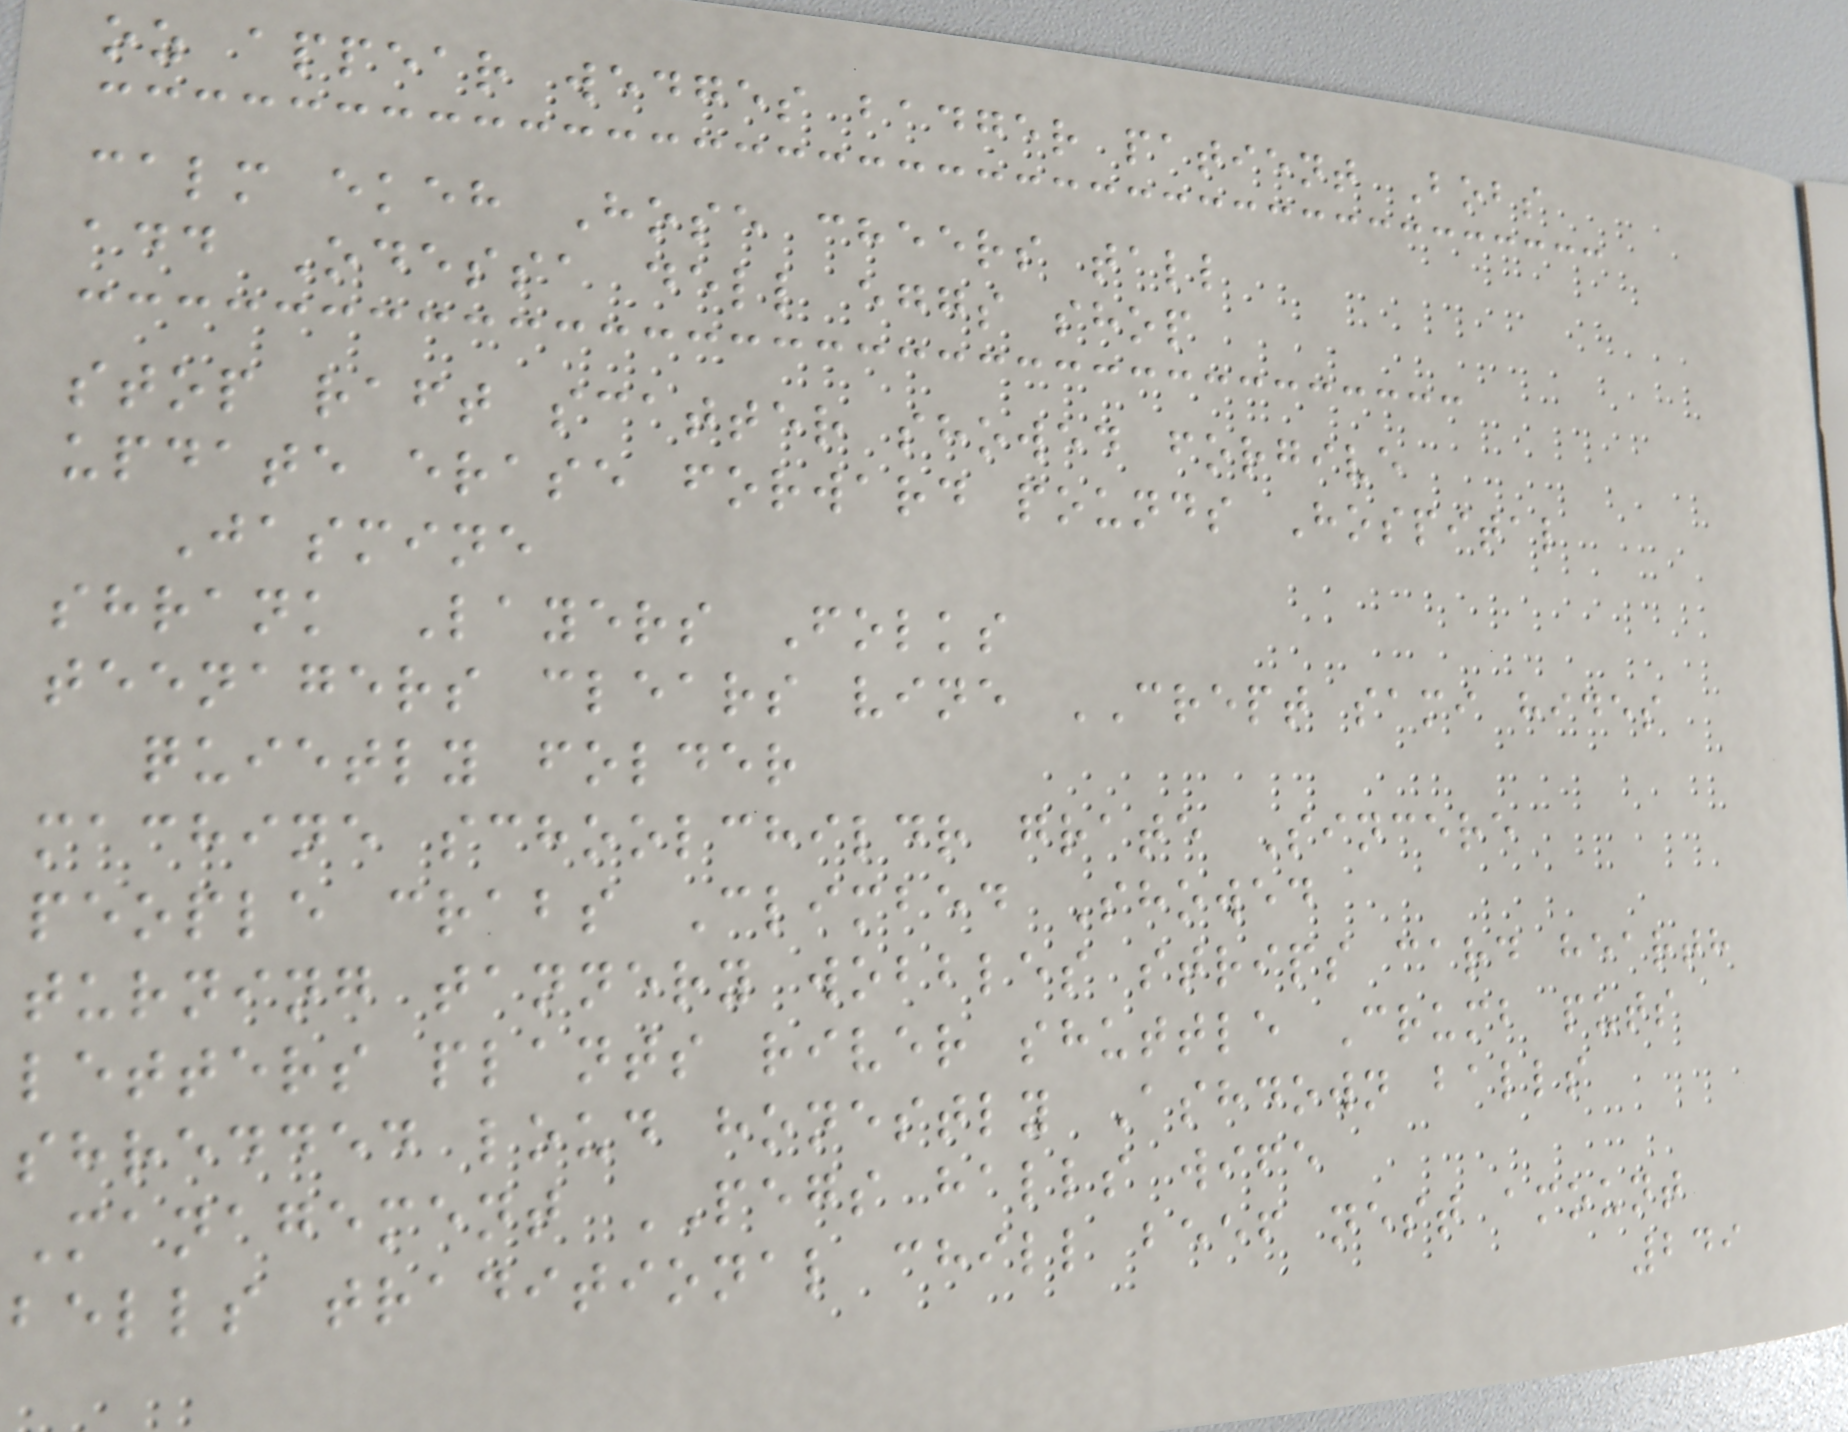oz appear wedges badger patient Bobs
calm ekeh Hose cheers tall
add Odessa dell eggs shop
stop raft scatter showed forgive
update erase forward pounds Hospital
Jasmine
shrank Layers Folks
teenagers clears vine CREPT sami hides
quietly folder
machine schoolchildr grate Sincere
people crabs Climbed Showed
turning tannery wobbles strips card hearth
letters plants river shuttle Crumb puts
shredded loud honestly Ashdown balls
Management PEGS halls wife
bells traditional chill beef nest amount
249
